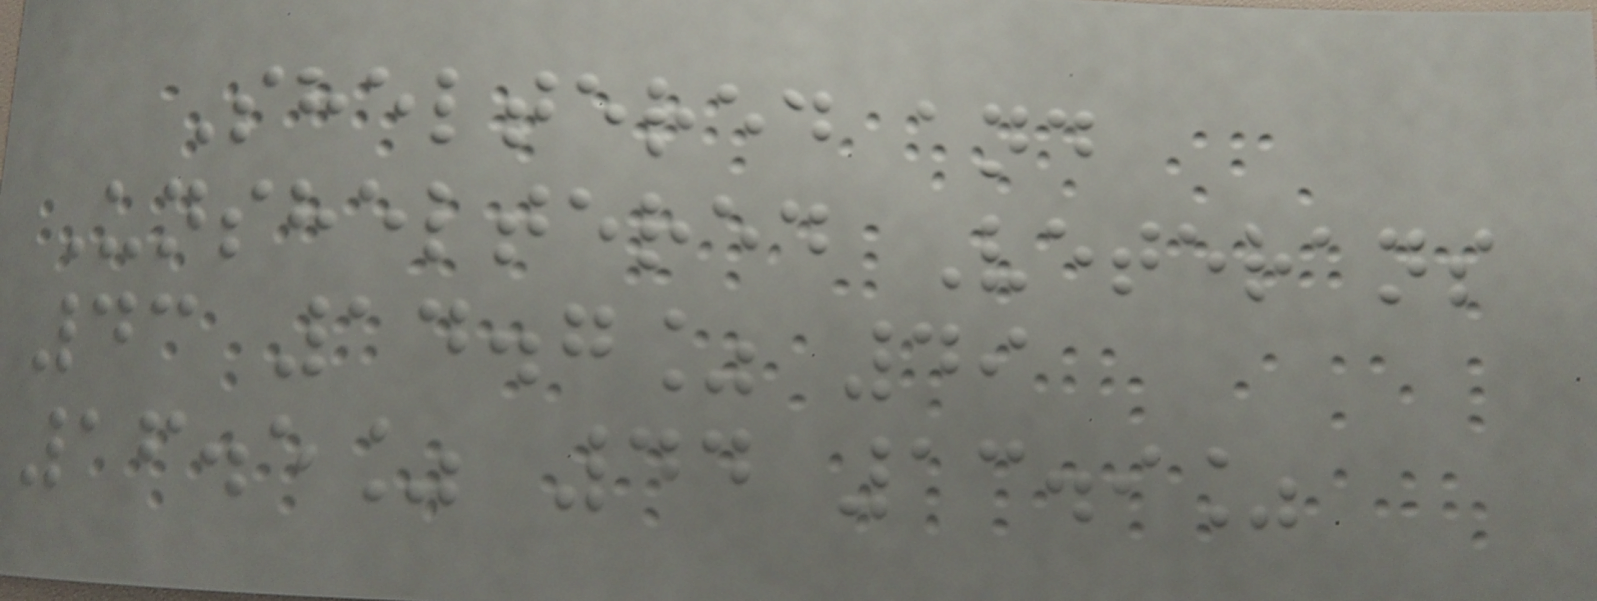Sheltered and
Unsheltered Veterans
43 14.7% 49
16.5% 44 13.9%
